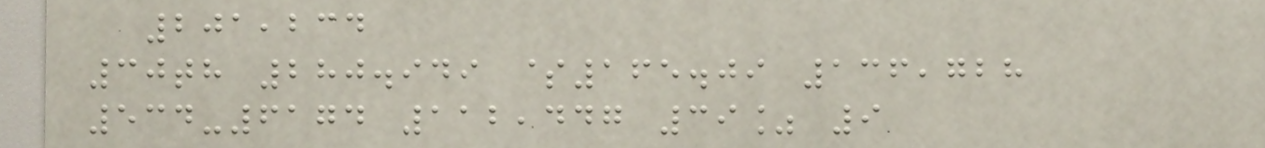201,234
30th 280.949 $165.09 136,728
534-6174 112,447 39% 9
